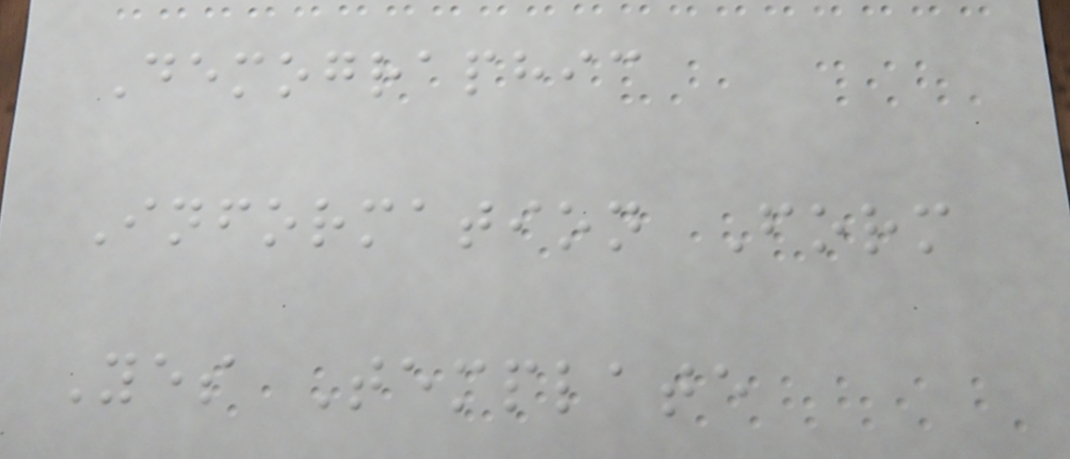Demographic
Information Form
Yes Template
